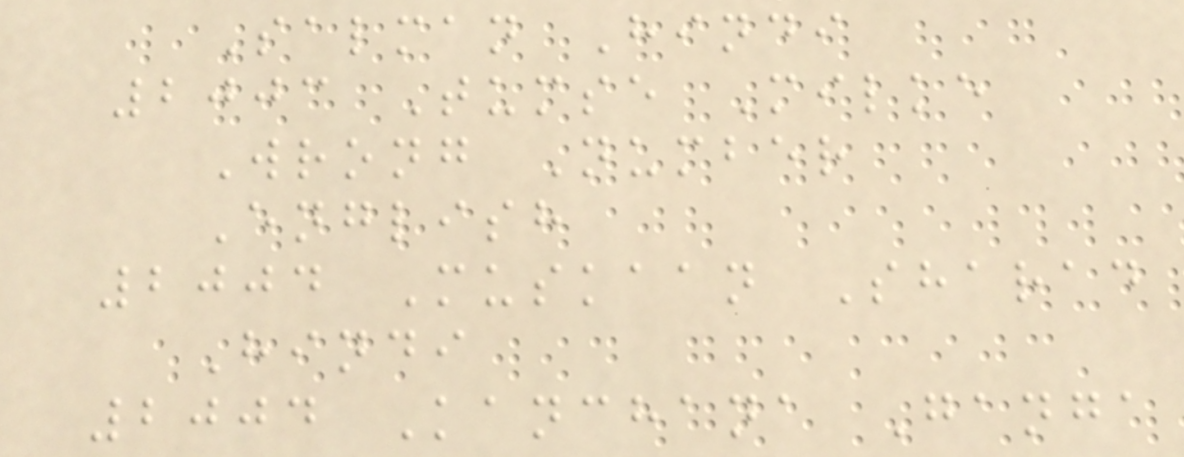Salman Hindi
2003 Tumse Milke
Wrong Number
English
2004 Muskaan Sharad
Hindi
2004 Kanchana Ganga
